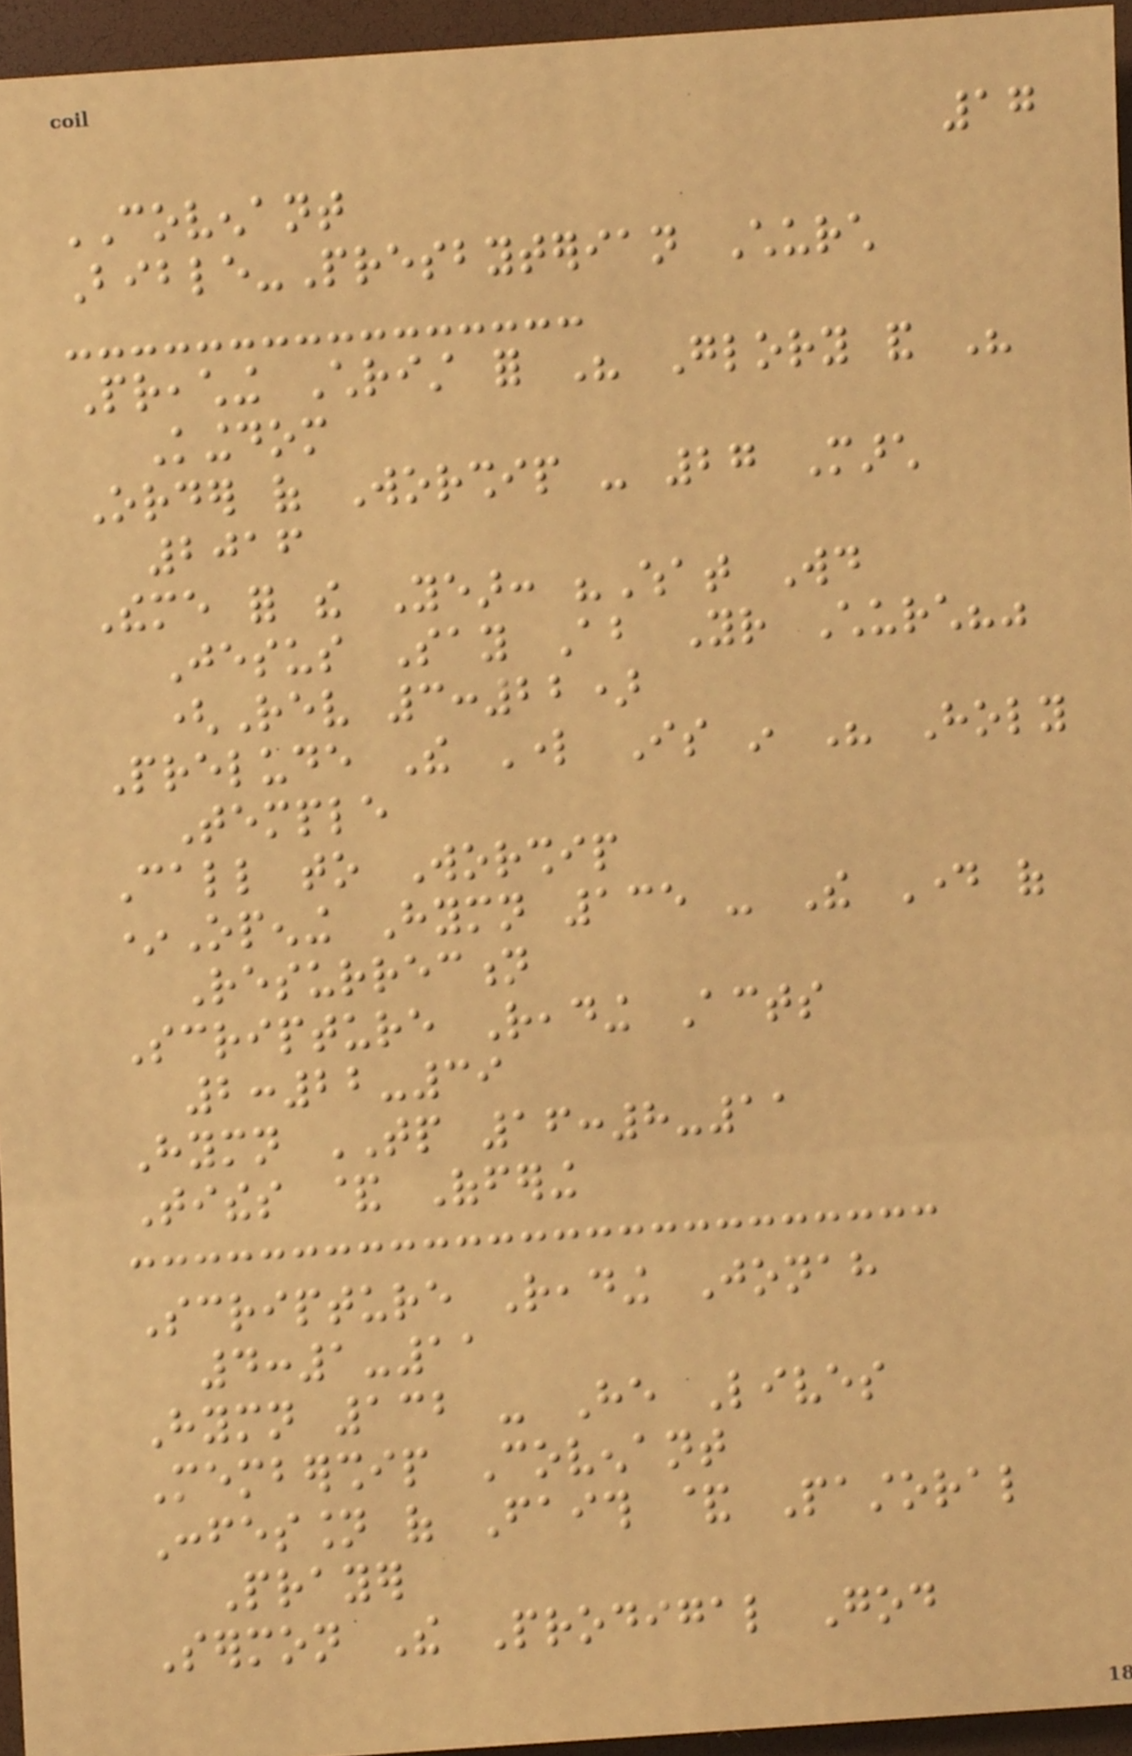17
COVENANT
Bible-Presbyterian Church
Preaching Christ for His Glory and His
Kingdom
Order of Worship - 27 March
2016
Theme for the Year: "What Would
Jesus Say About Your Church?"
(Rev 3:22)
Prelude The Lord Is in His Holy
Temple
Call to Worship
*Opening Hymn 135 - The Day of
Resurrection
Scripture Reading Acts
2:22-39
Hymn TP 16:8-11
Tithes & Offering
Scripture Reading Jonah
4:1-11
Hymn 132 - He Lives
Membership Covenant
Confession of Faith & Pastoral
Prayer
Sermon The Prodigal God
